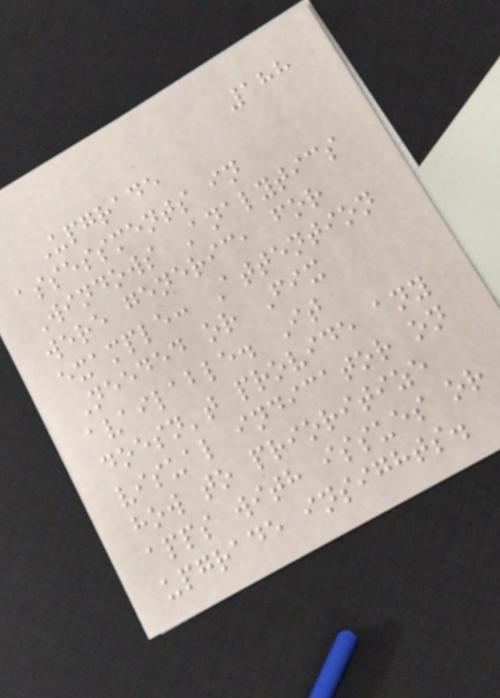188
Upgrade
assessments in
Windows Analytics
were generic, for
example: Attention
Needed or Fix
available. It
doesn't provide any
visual indicator on
how to prioritize
apps with issues or
upgrade insights.
